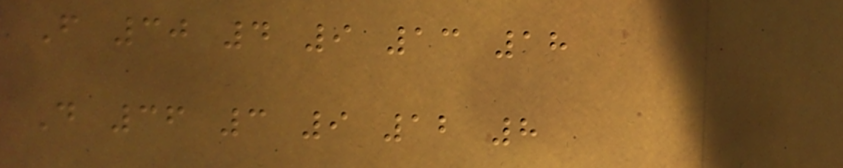F 30 4 9 13 18
D 36 3 9 12 8
